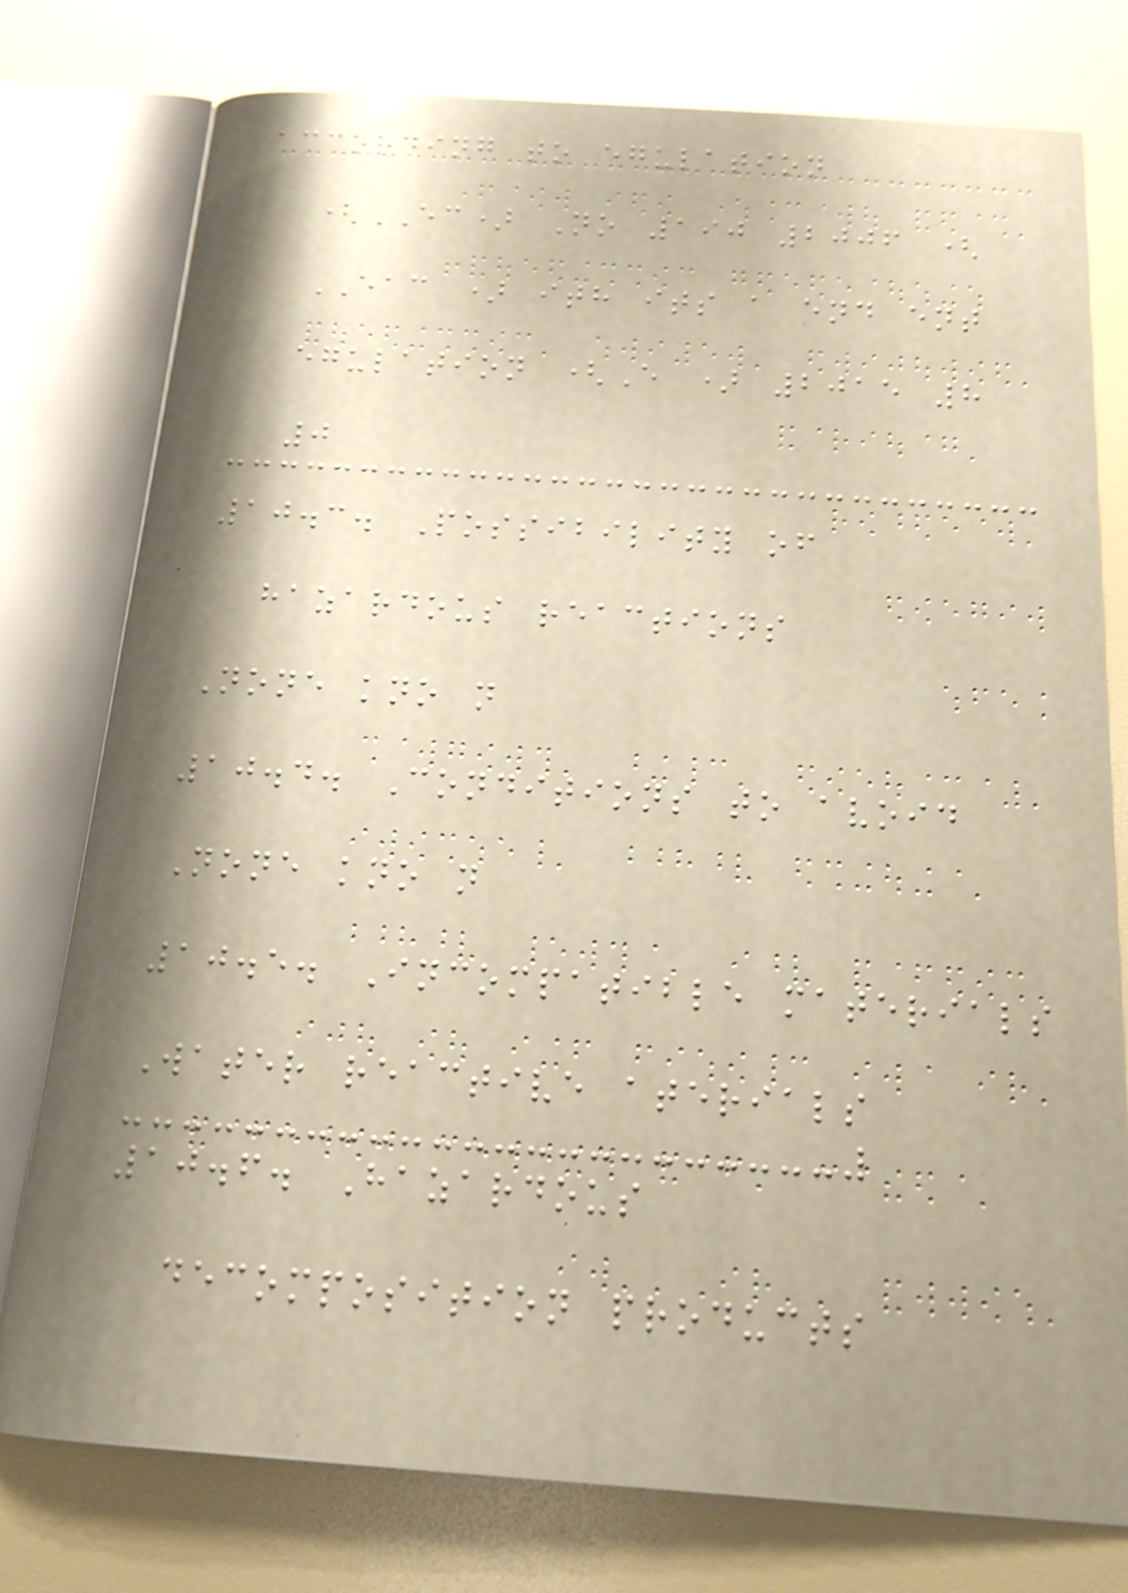according to egulation
(EC) No 190 2006 (
EAC ) ith its a end ent
egulation (E ) 2015 8
0
10.3. Possibility of
hazardous reactions
None kno n
10.4. Conditions to avoid
None kno n
10.5. Incompatible materials
Water reactive aterials
10.6. Hazardous
decomposition products
